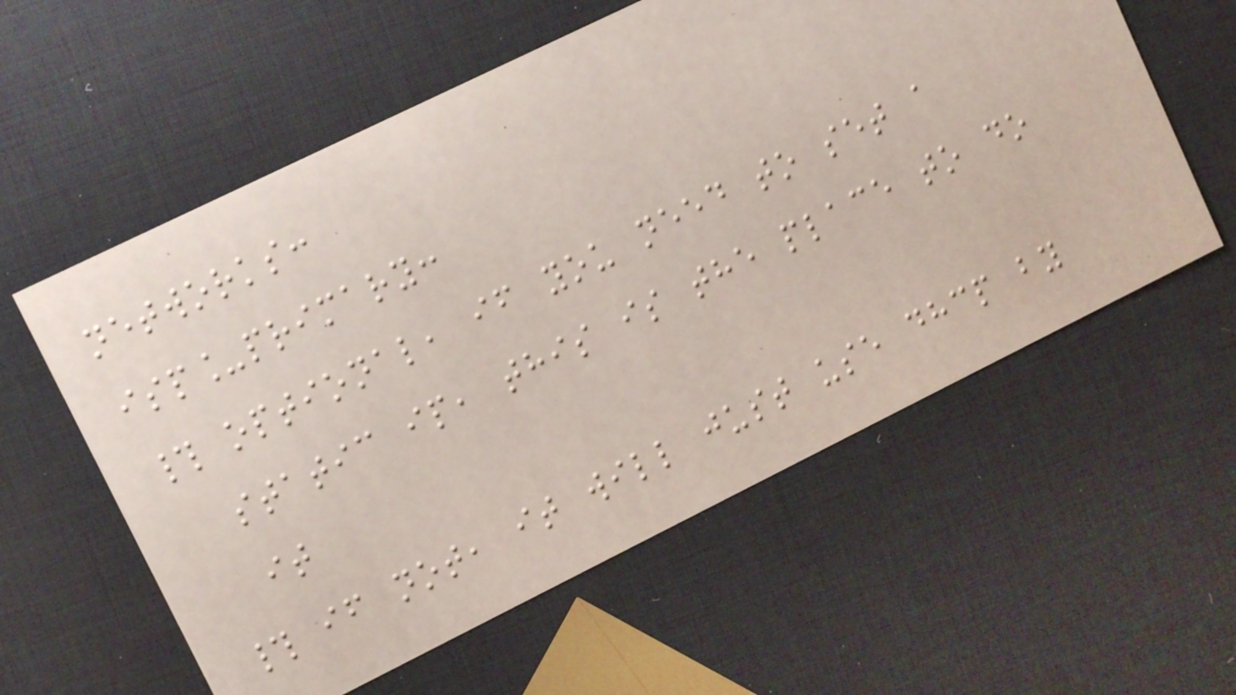networks:
isp_primary:
# optional, if you need to set a
static ip, this is the place to do
it
# if not, it will just use dhcp by
